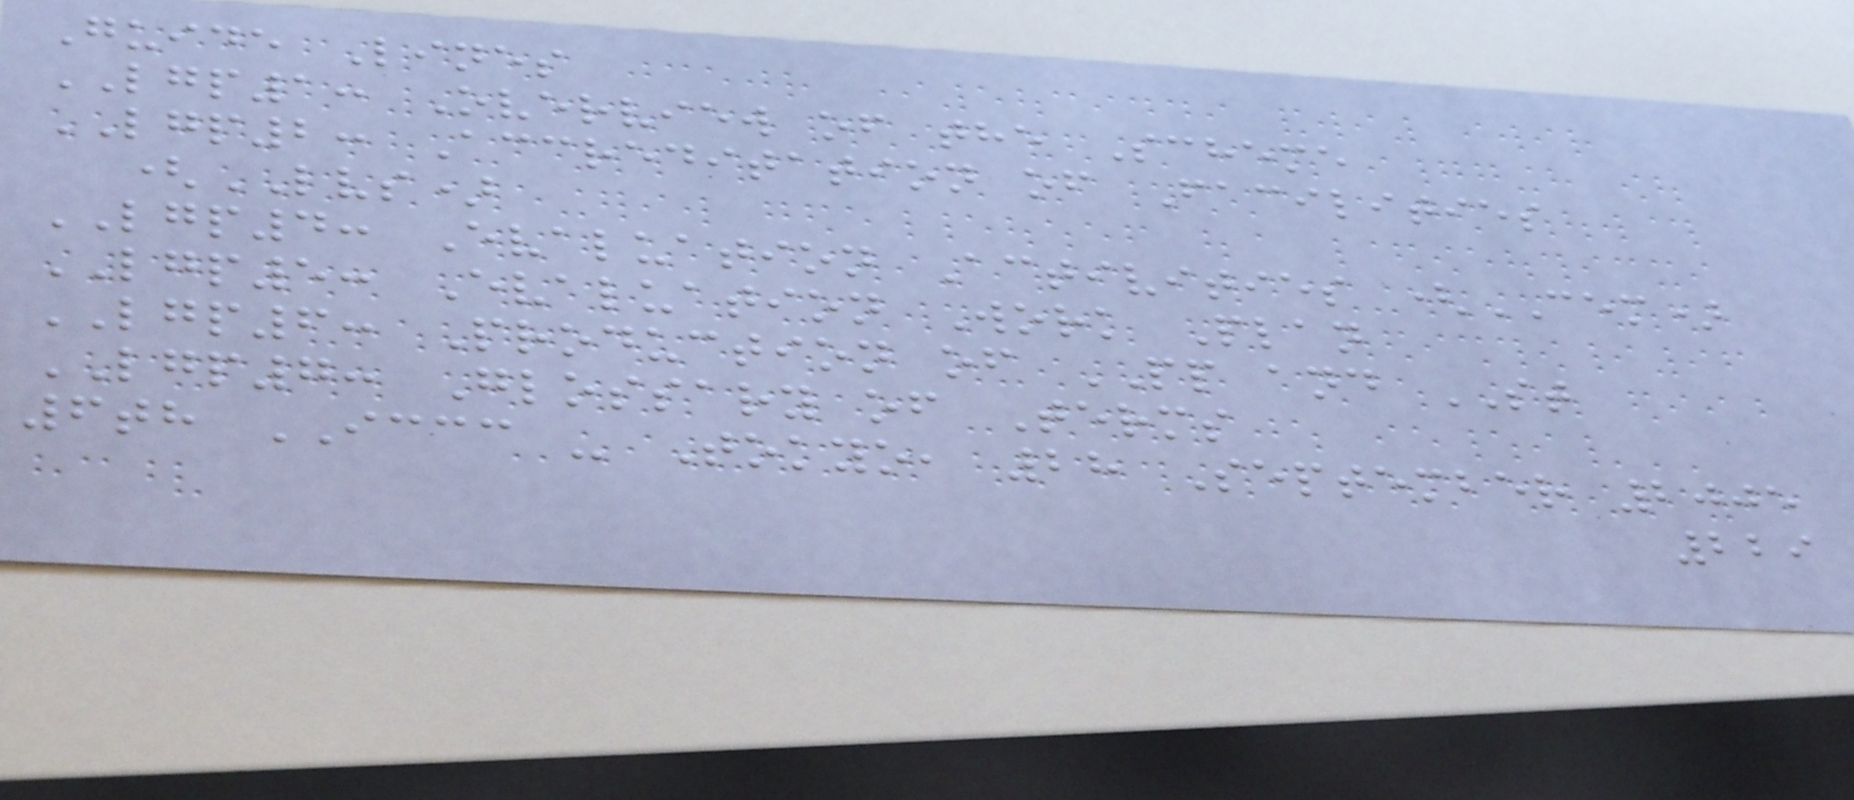Guide Lines
LGP1: Overview of the Scheme
LGP2: Accreditation of Facilities
(LVS)
LGP4: Evaluation Activities (CEM)
LGP5: Evaluation Work Plan
LGP6: Production of PP and ST
LGP7: Glossary of Terms
6th ICCC - Tokyo, 28 September 2005
229
